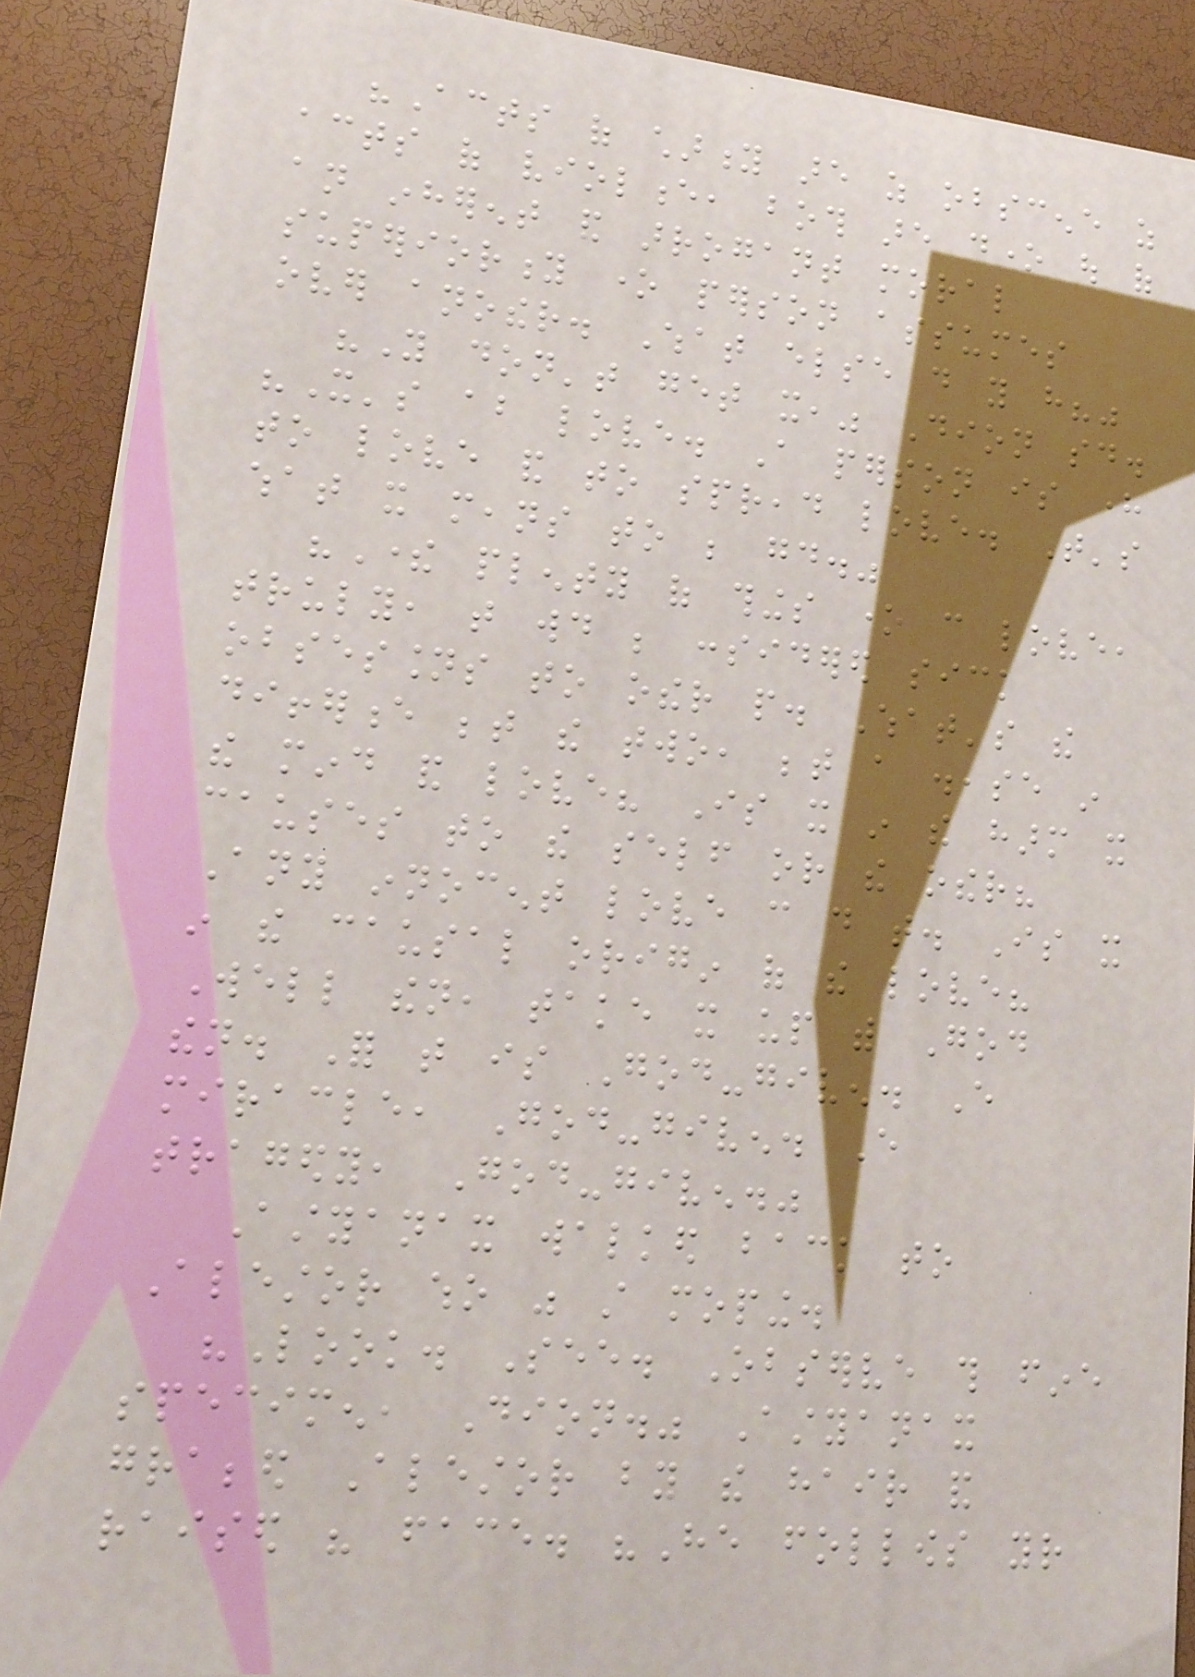"Acts of charity are as obscene as
acts of violence, both are done out of
an inherent and arrogant moral
superiority one person assumes
over another. What else do you have?"
"You don't get it," Dion said.
"It's about love. A person is here
to love and to spread love. That's
what it means to be good."
"There plenty of things one can love,
truly, that would be considered sick
obsessions to other people. What's the
difference between the two, between a disease in
the mind and love? Is it in the harm it
causes to the self or the other?
Any innocent love can do that. Is it
in the causal origin of the love?
Well then, take it up with God
then. For that is God-given. Every
miracle, God-given. Every
tragedy, God-given."
Astyanax walked back to
Alestor who was still moping.
"Look. See. Observe this fine
specimen, Dion." Astyanax
grabbed Alestor by the hair and
raised his face. "He follows your
